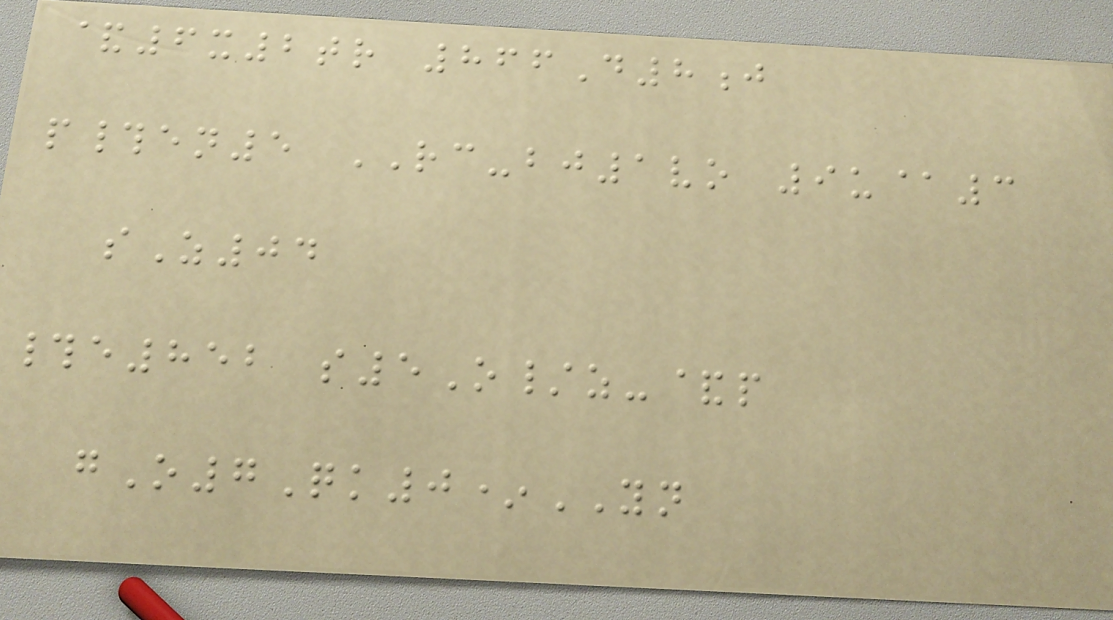&6x2tr 866D8j
p#en5 RC-bj1vo 9u@3
sZ04
#e852 s5O/z-&p
gO7Qk0*YN
